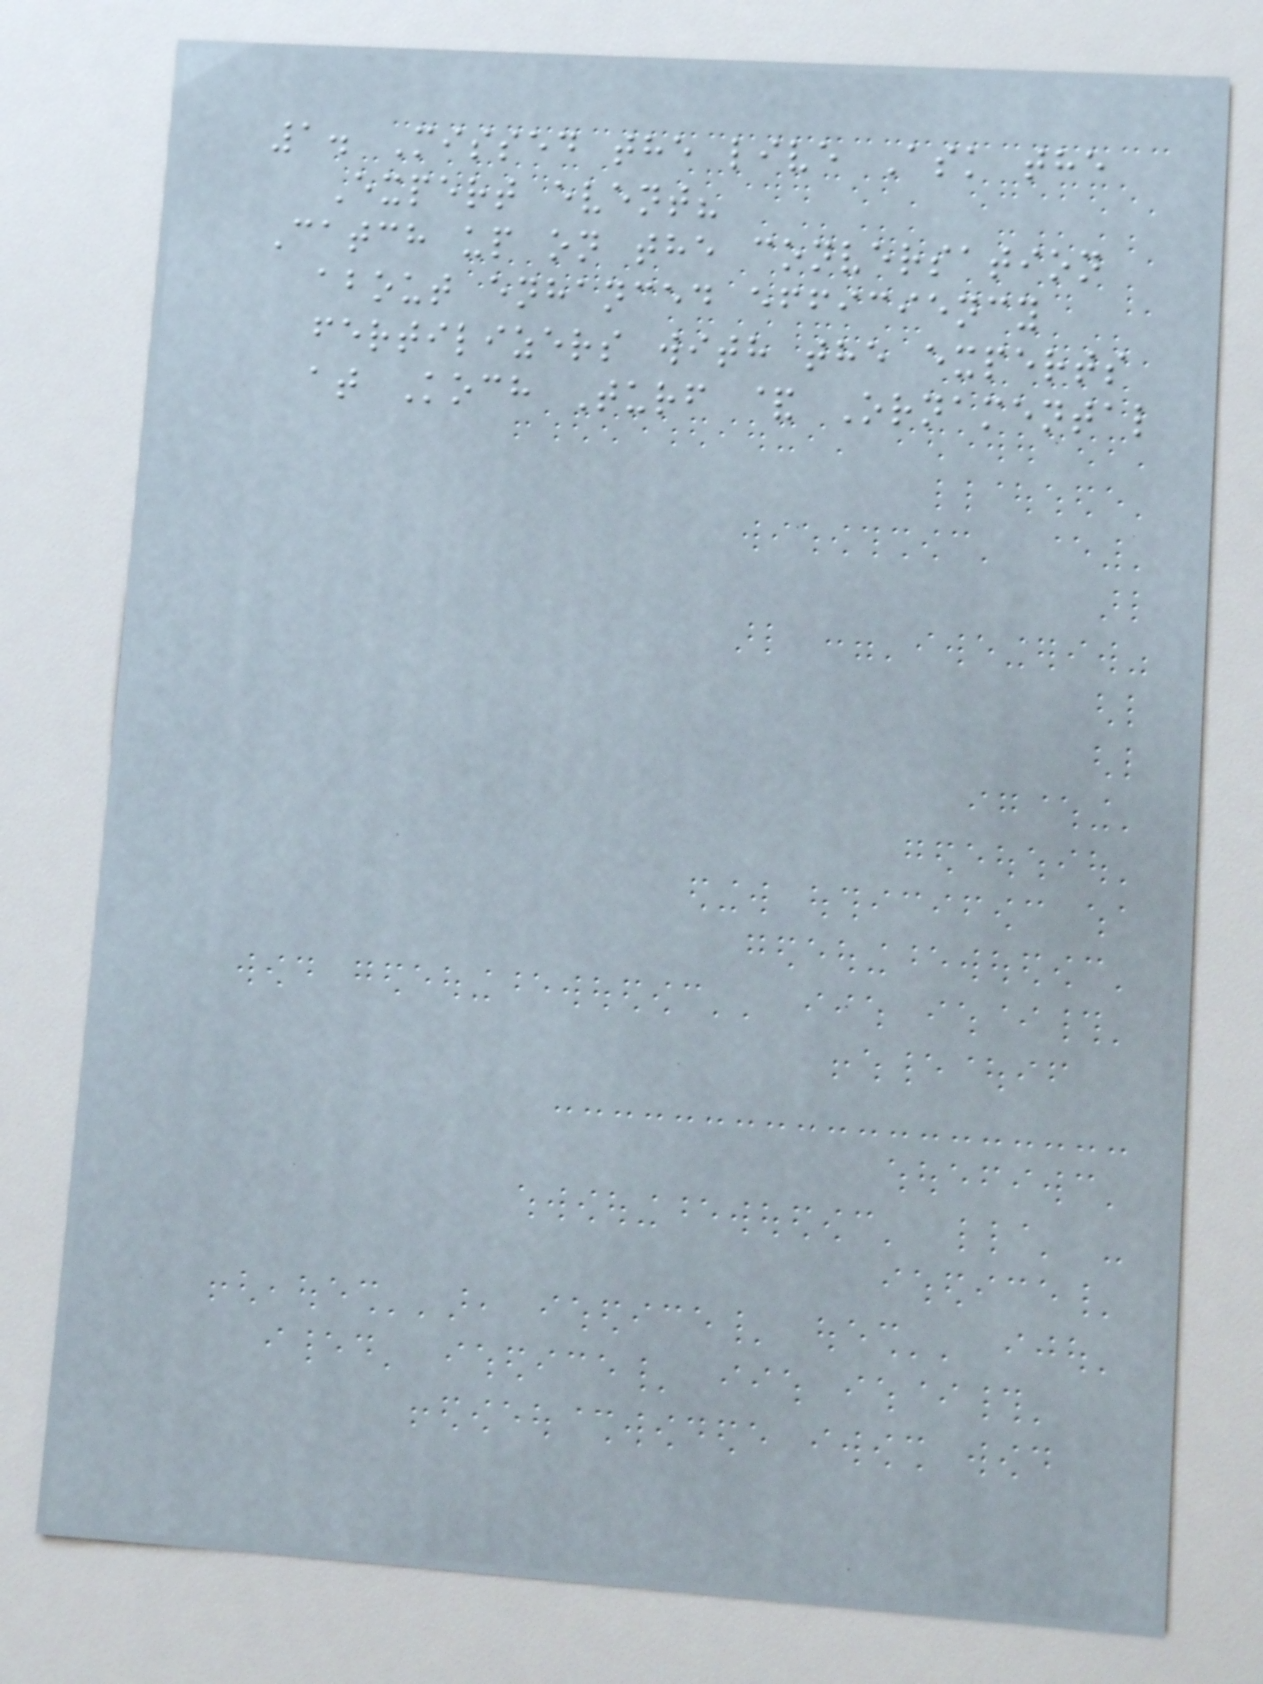1. Missed the live Ask the
Expert event?
Catch up on the conversation
about enhanced efficiency
fertilizers with the experts
at Koch Turf & Ornamental
